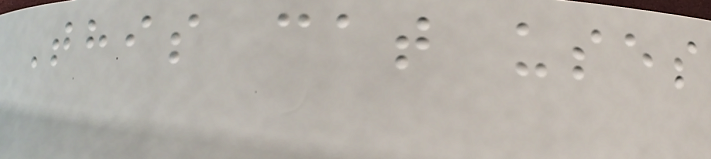This cat uses
